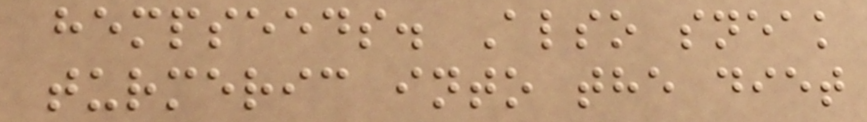hempseeds. Also sneak
turmeric into the diet
